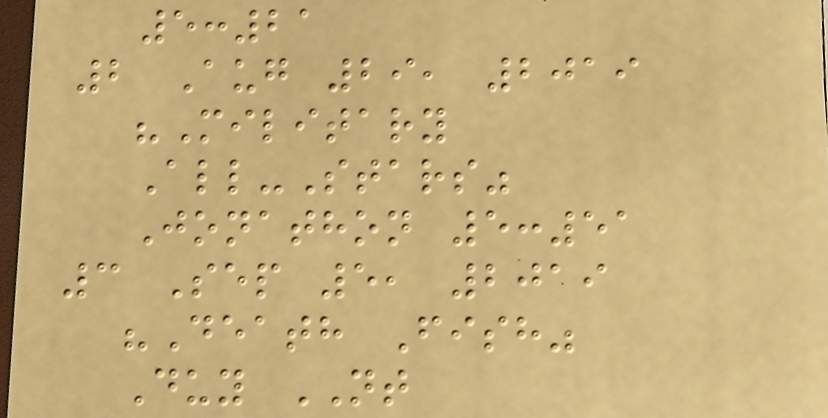5:21
2 Aug 29, 2019
"Military
All-Stars"
Jonathon 5:51
3 Sep 5, 2019
"Death Fish"
Duy NT
